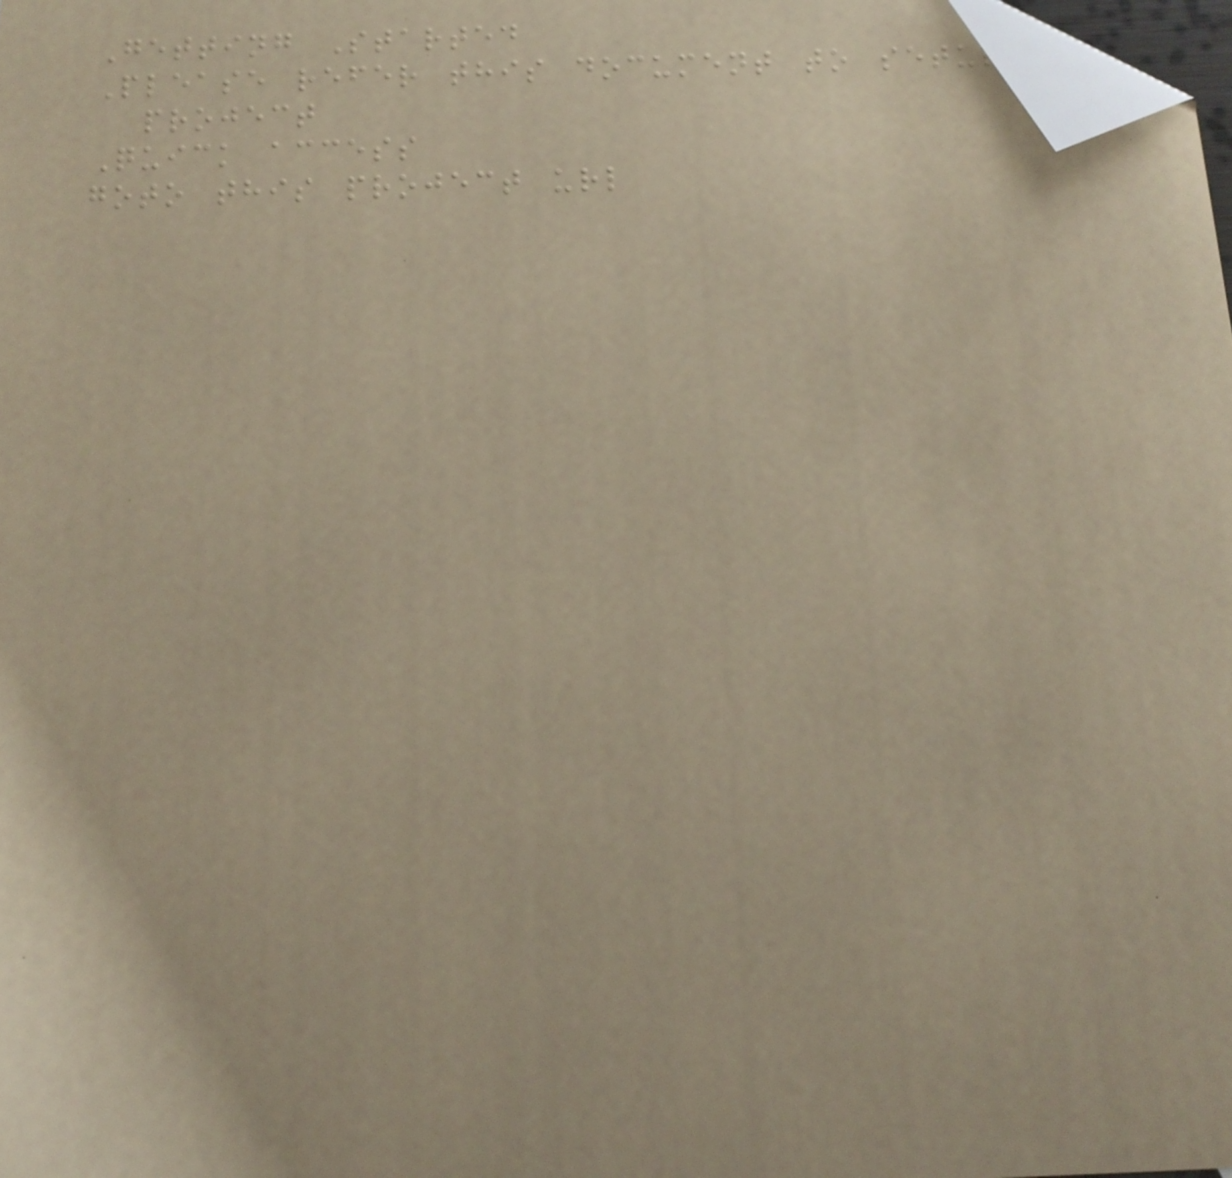Getting Started
Please refer this document to setup
project
Quick access
goto this project url
